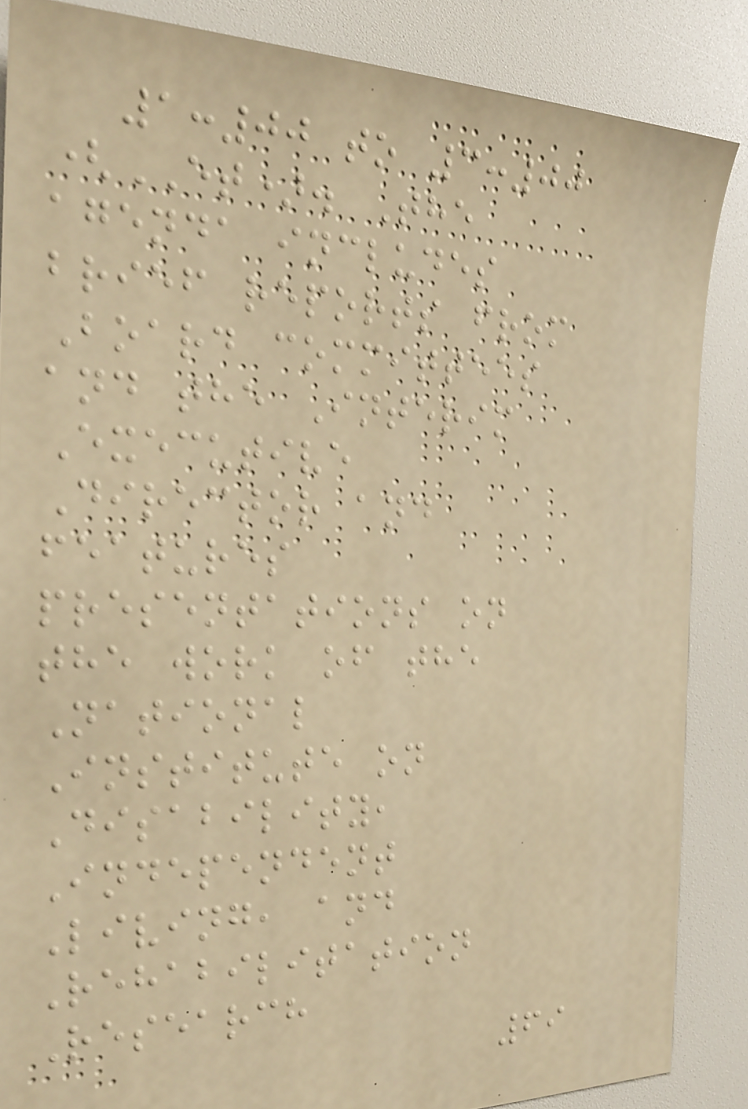1:00 to 3:00
(ET). The
agenda includes
brief reports from
Board committees
and the Interim
Executive
Director and
features
presentations on
the work of the
National
Institute on
Disability,
Independent
Living, and
Rehabilitation
Research
69
